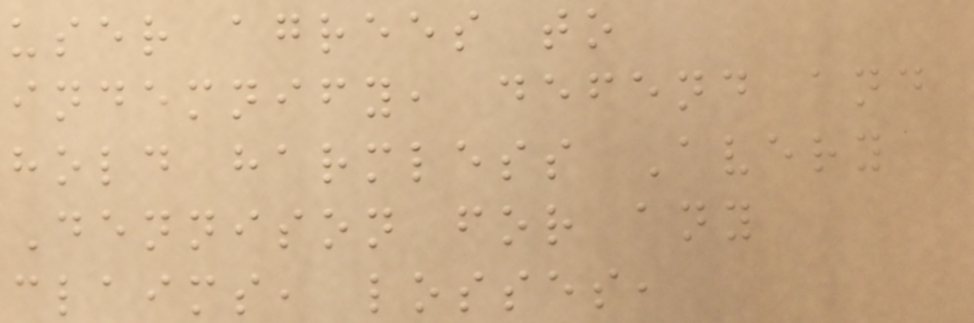user agrees to
indemnify, defend and
hold harmless Avery
Dennison for any
claims, losses,
